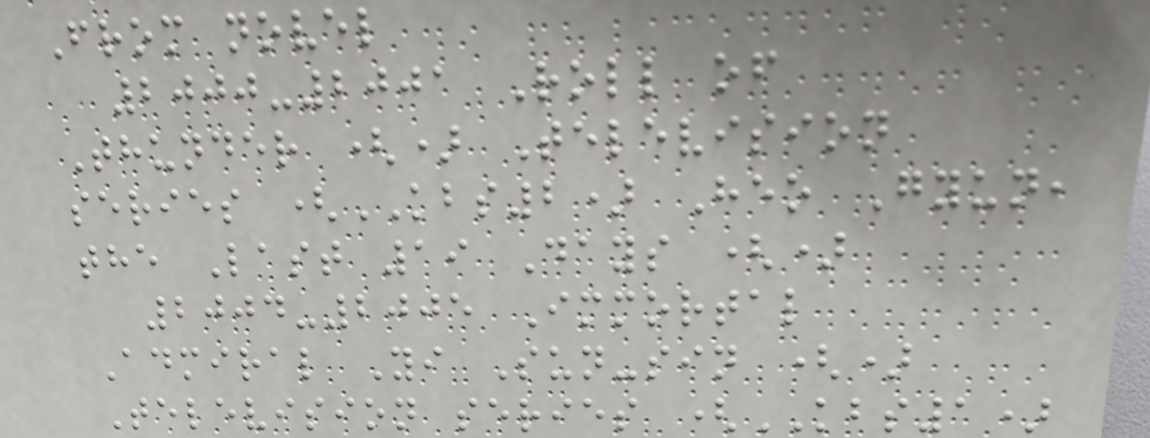From novel
2000-2001 Roll of
Thunder () Television
series (KBS2) Heo Gyun,
the Last 19 Days ()
2004-2005 Immortal
Admiral Yi Sun-sin ()
Television series (KBS1)
